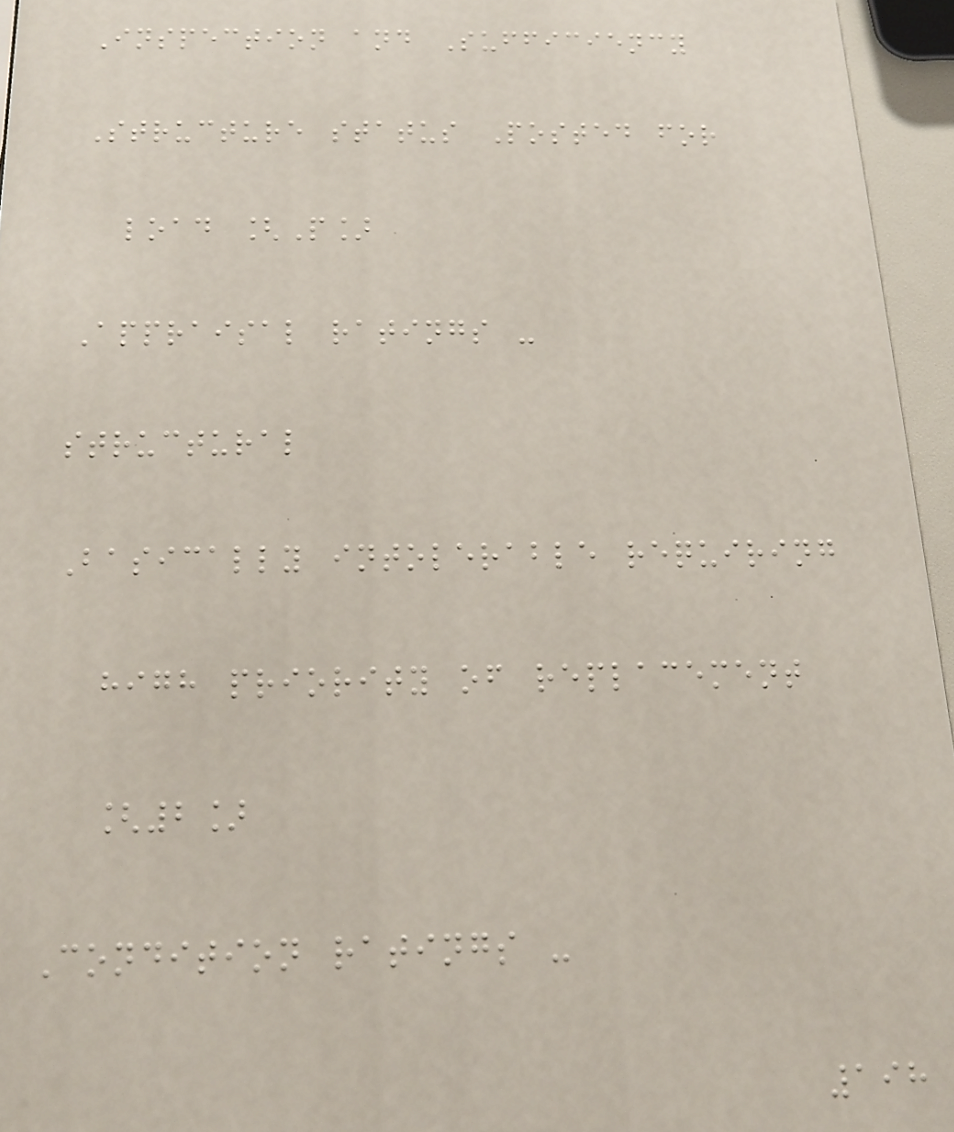Inspection and Sufficiency
Structure status Posted for
load [P]
Appraisal ratings -
structural
Basically intolerable requiring
high priority of replacement
[2]
Condition ratings -
198
